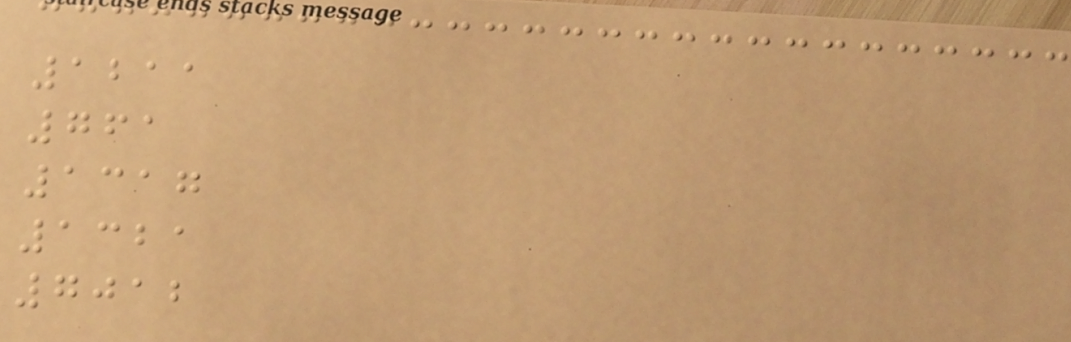1211
761
1317
1321
7012
